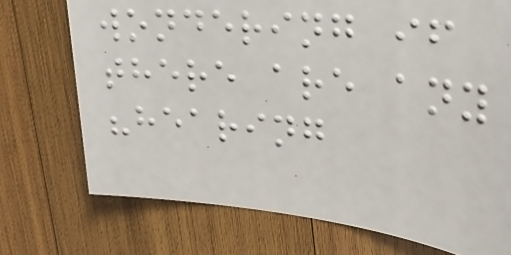wondering if
there are any
"hearing
